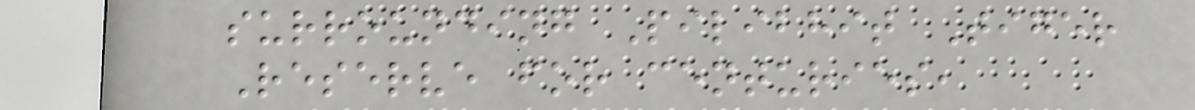surrounding Pilibhit Tiger
Reserve for centuries,
